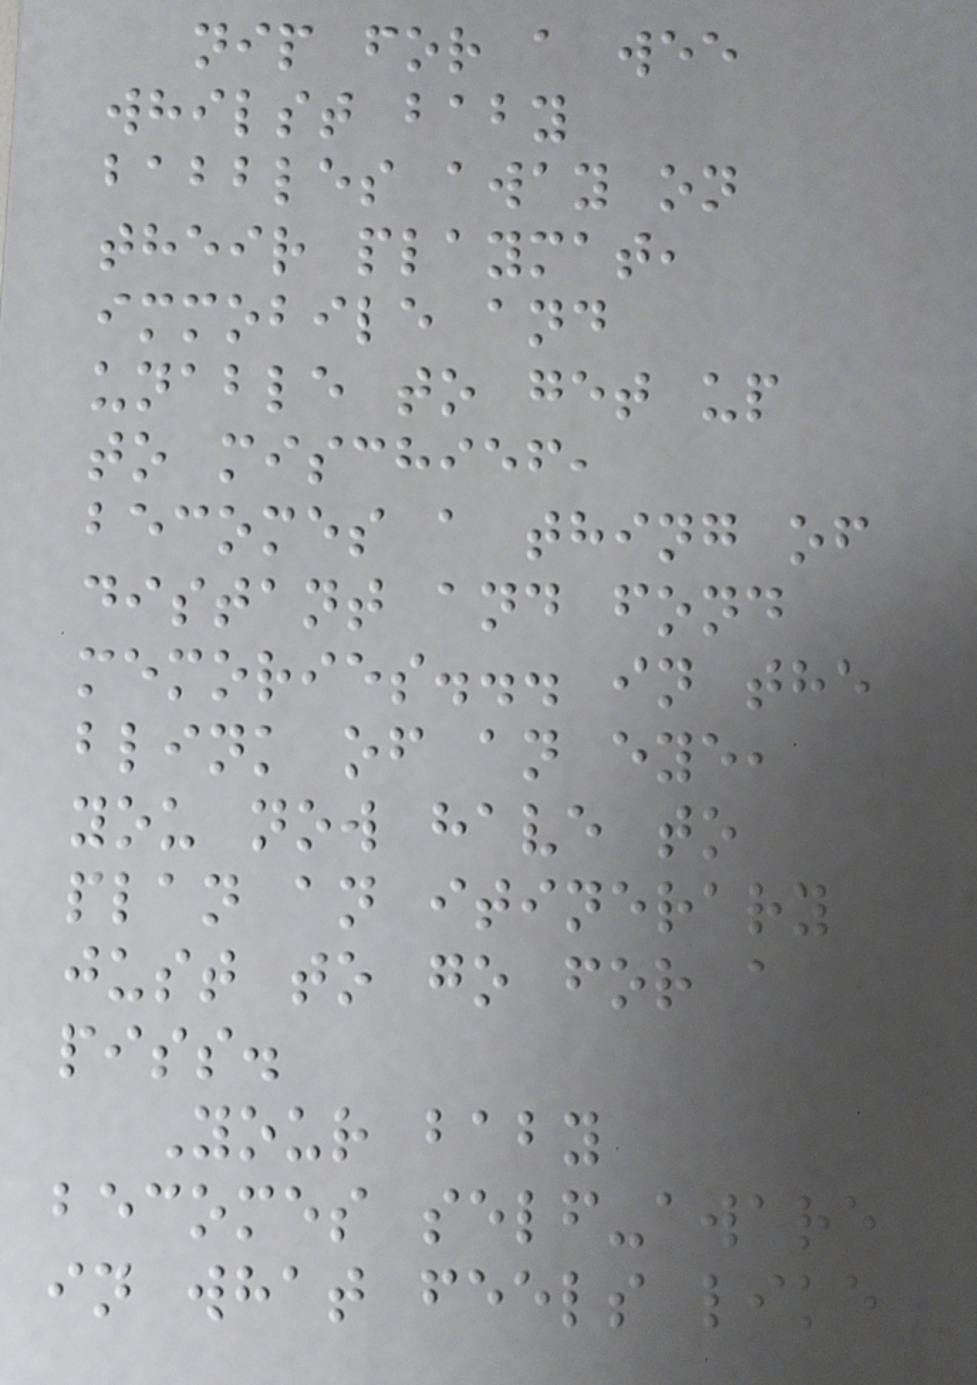nip for a wee
whilst baby
babbles away on
their playmat,
immobile and
unable to get up
to mischief,
becomes a thing of
distant and fond
memories... in the
blink of an eye,
you now have to
plan an itinerary
just to go for a
piss.
Your baby
becomes self-aware
in what feels like
